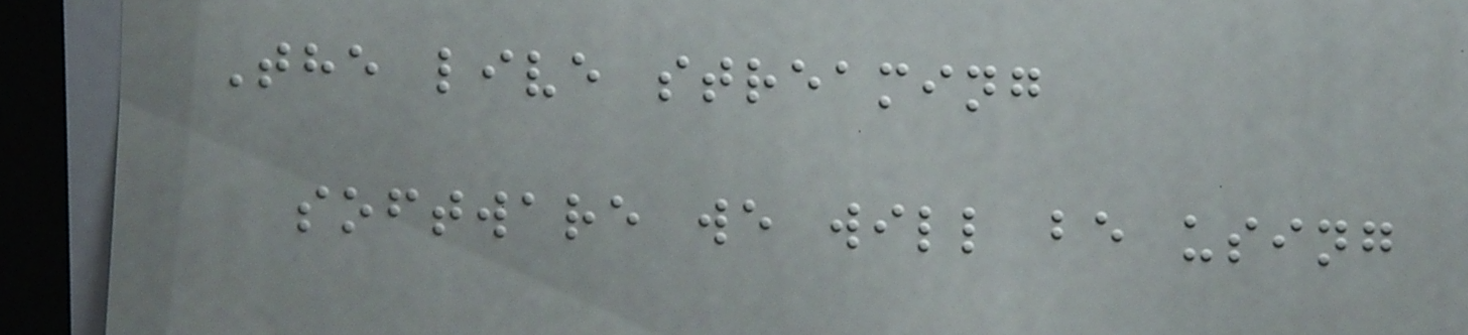The live streaming
software we will be using
